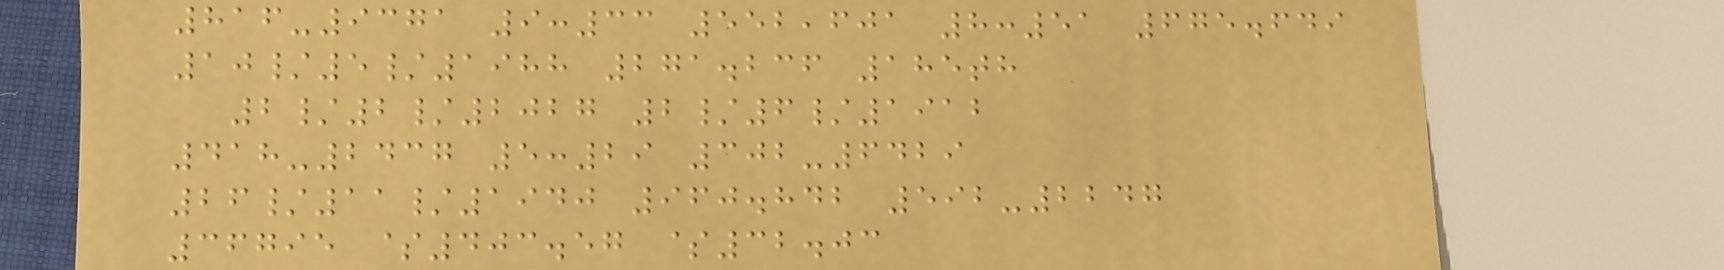816-9371 9:33 552,601 8:51 675.649
10/5/1988 271.236 185th
2/2/2027 2/6/1912
418-2437 5:29 302-6429
26/11/1940 960.842 592-2247
36795 $403.57 $32.03
